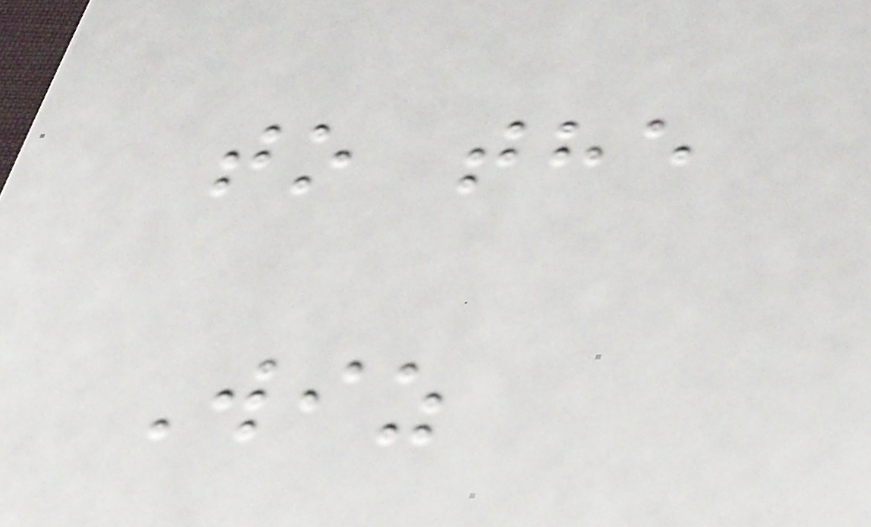to the
Wiz
